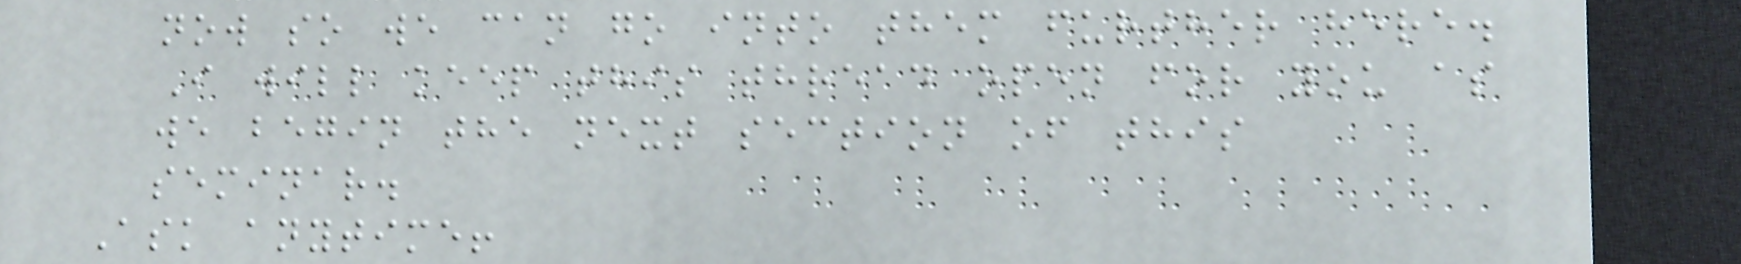now so we can go into them further here.
I will keep this thread open for you as
we begin the next section of this
seminar.
Ask anytime!
